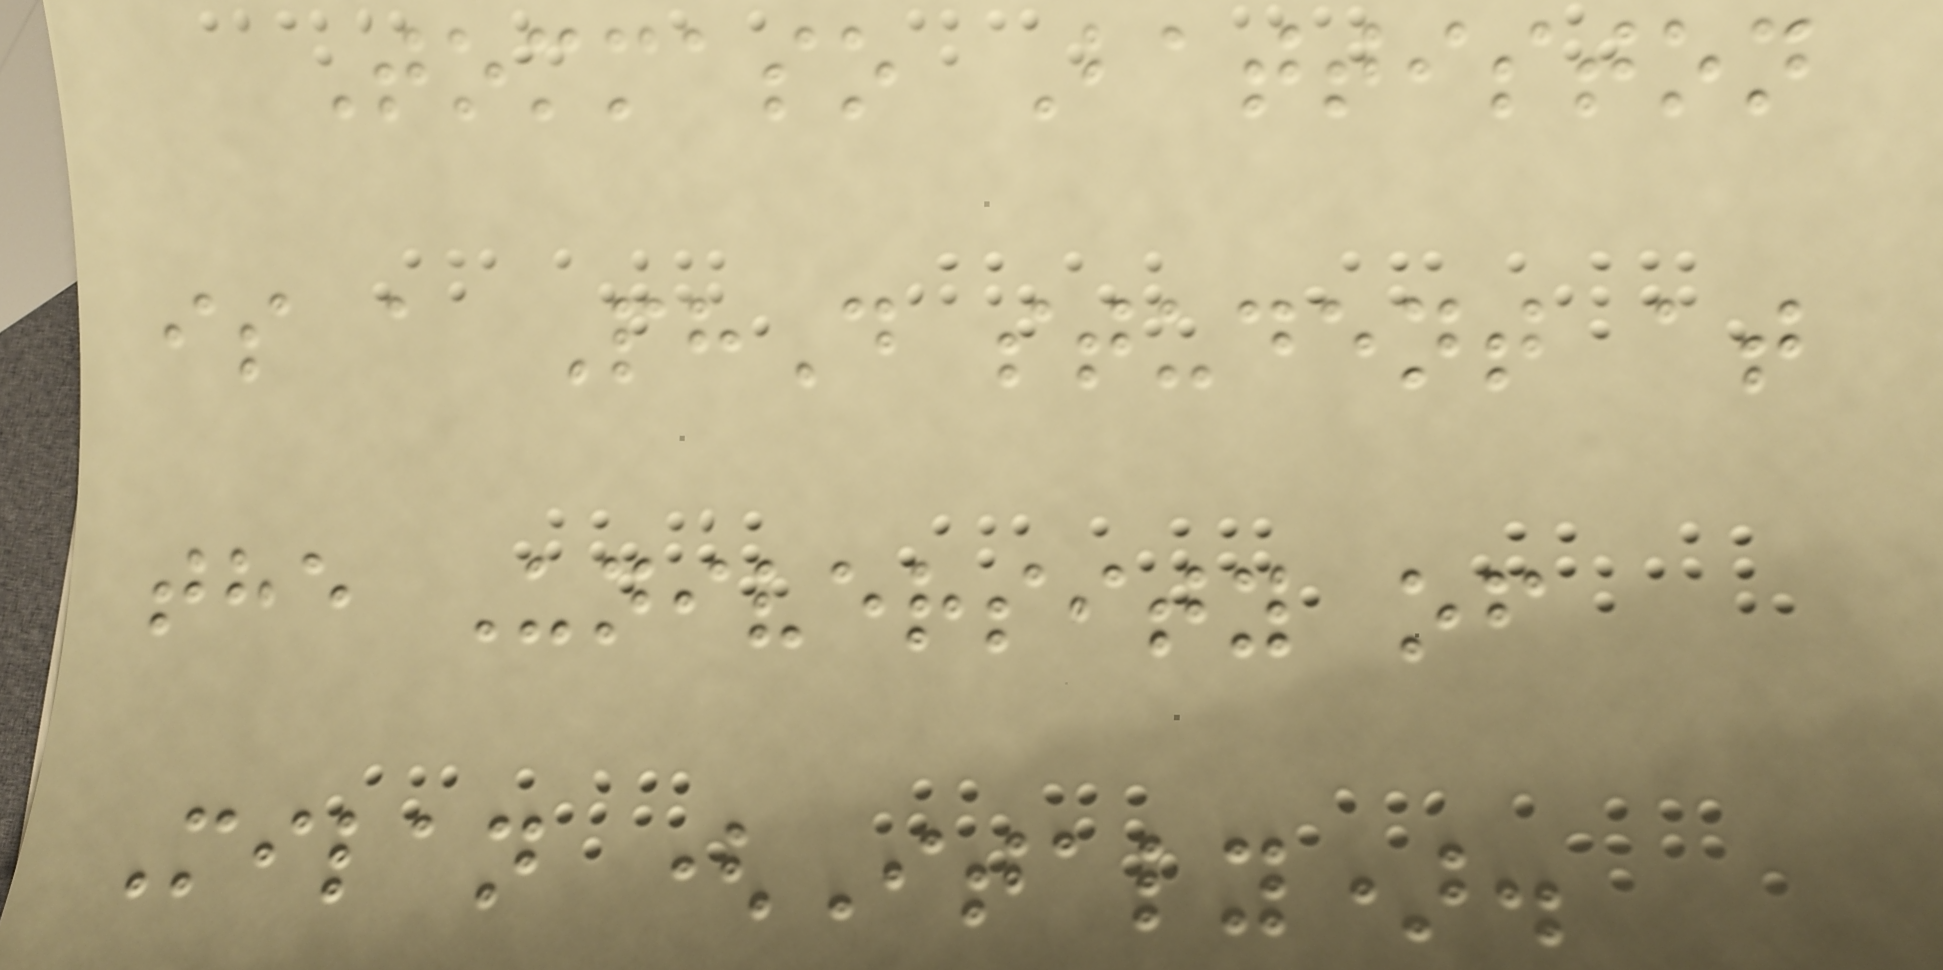Tommaso Battiston
is a PhD student at
the University of
Milan (Italy).
